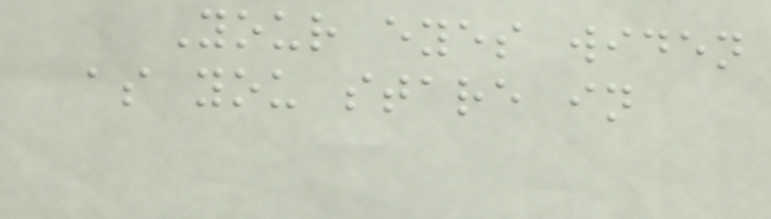Your eyes widen
as you stare in
